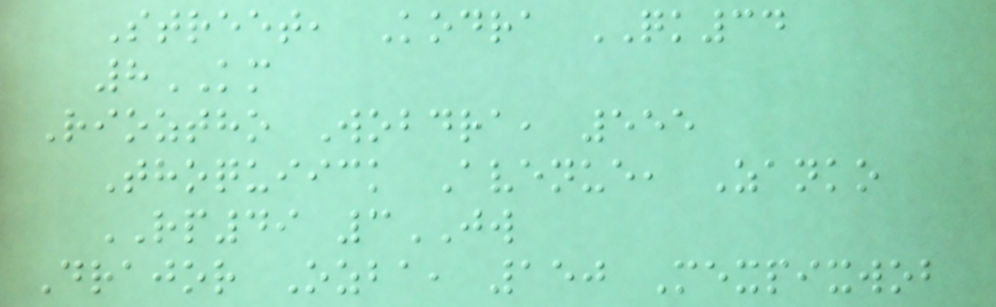Street, Kodra QK34
8KM
Rioztho Wobdra, 555
Thoquiick Avenue, Zanko
RP49 3JW
Drajor Ozba, 150 Mexpixwob
